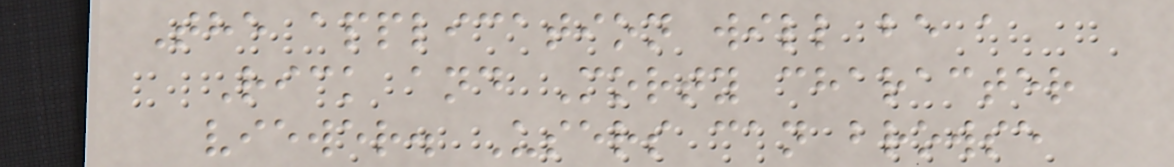The application will be a
Rick and Morty character
viewer. Users can browse
